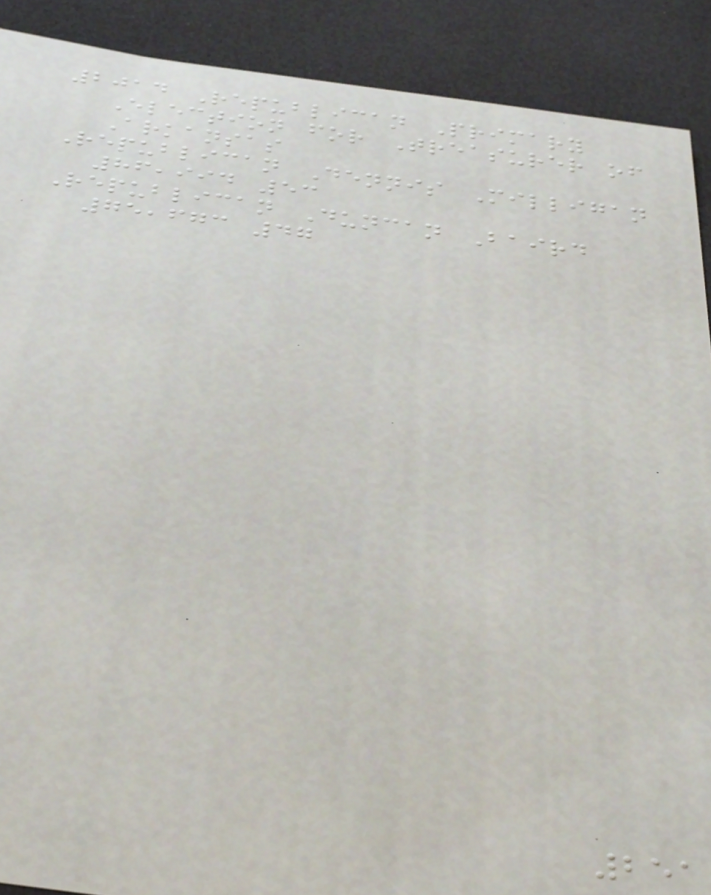2014 Republican Primary
Election for Treasurer of
Arkansas
Republican Dennis Milligan
86,994 53
Republican Duncan Baird
75,673 47
251
